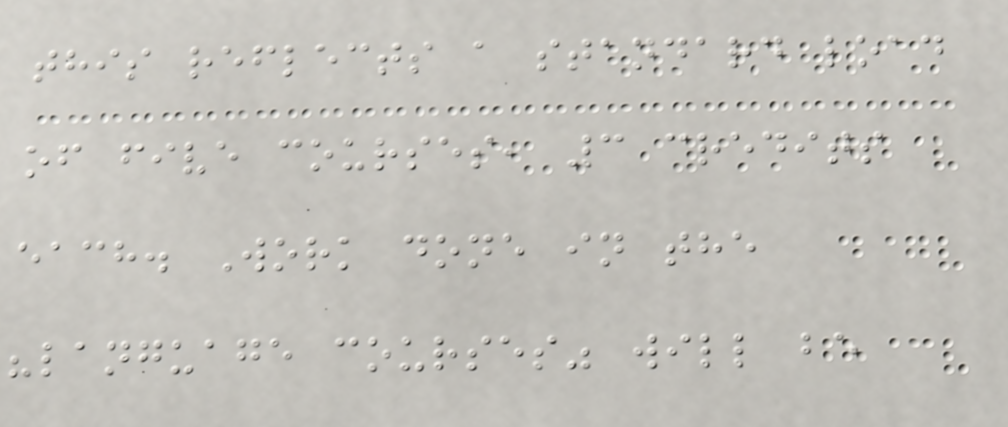this reflects a standard load
of five courses, 3 credits
each. Work done in the
"language courses" will be
